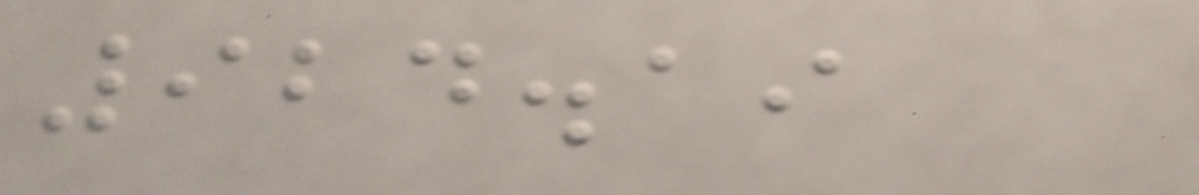924.19
